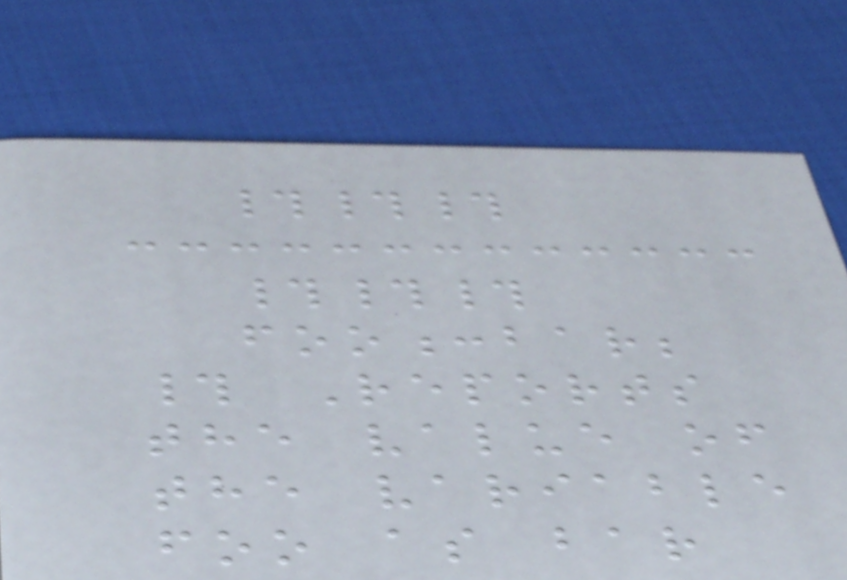###
###
foo:bar;
# Reports
the value of
the variable
foo as bar
